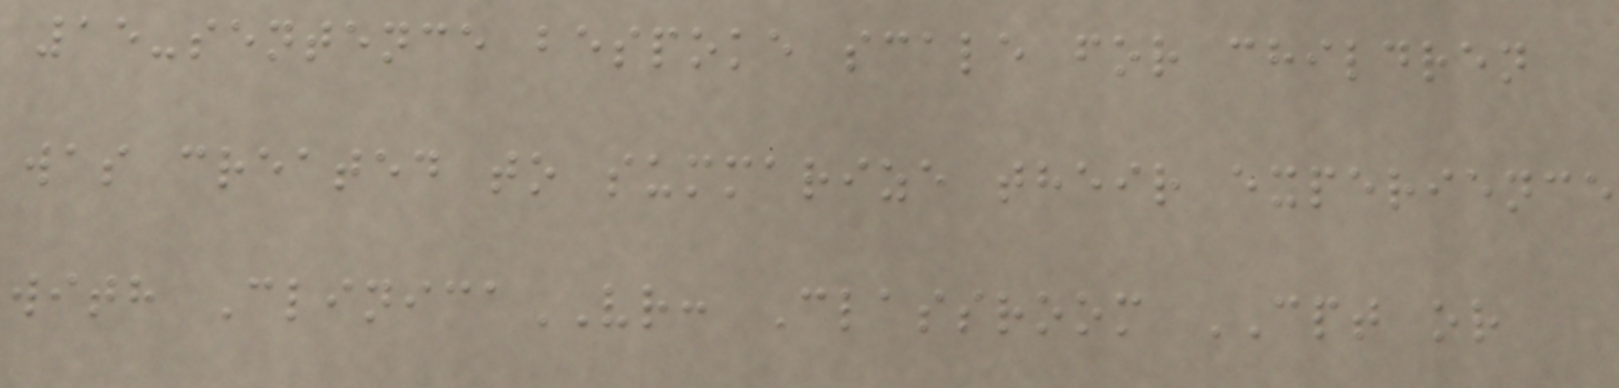15-sentence bespoke scale for children
was created to summarize their experience
with ClinicaVR: Classroom CPT or
